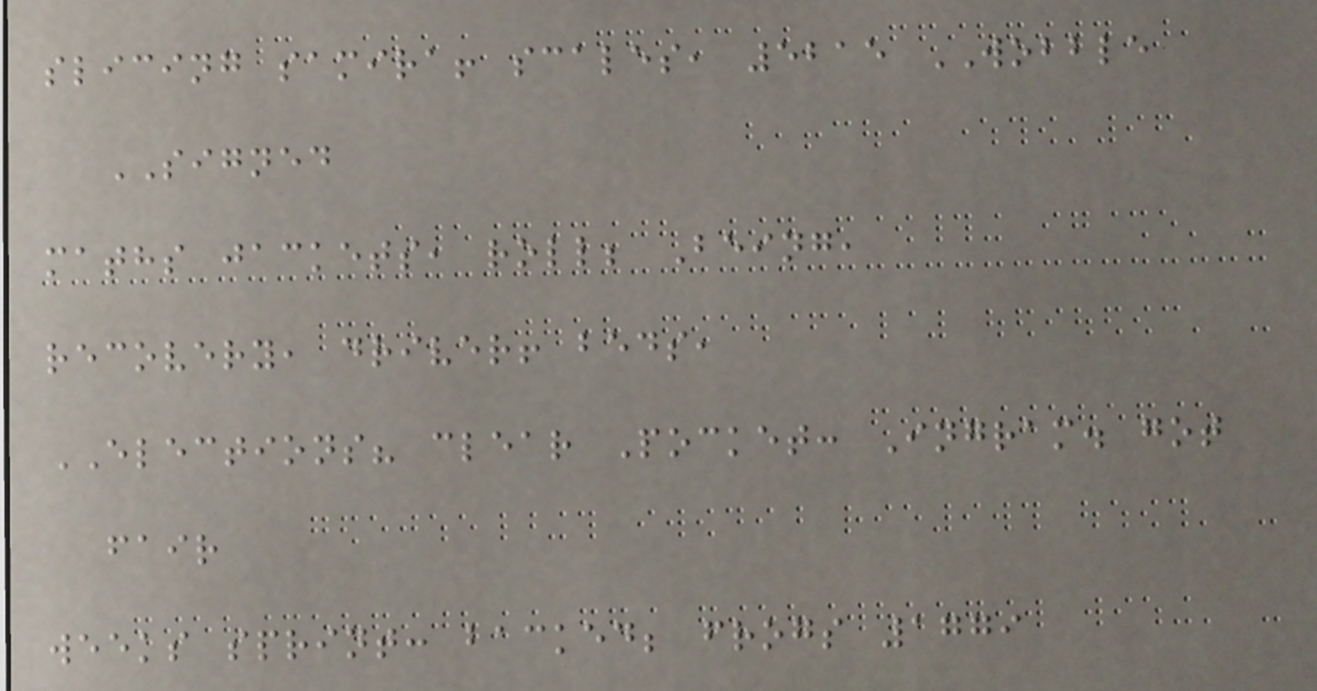slicing samira! scales, 5215 WOBBLE
SIGNED
maths jackets, roll; Being,
recovery, driver! beds,
ELECTIONS? clear Pocket: Ingram. got
fair
weeks sprint: backed; frogs 1779
